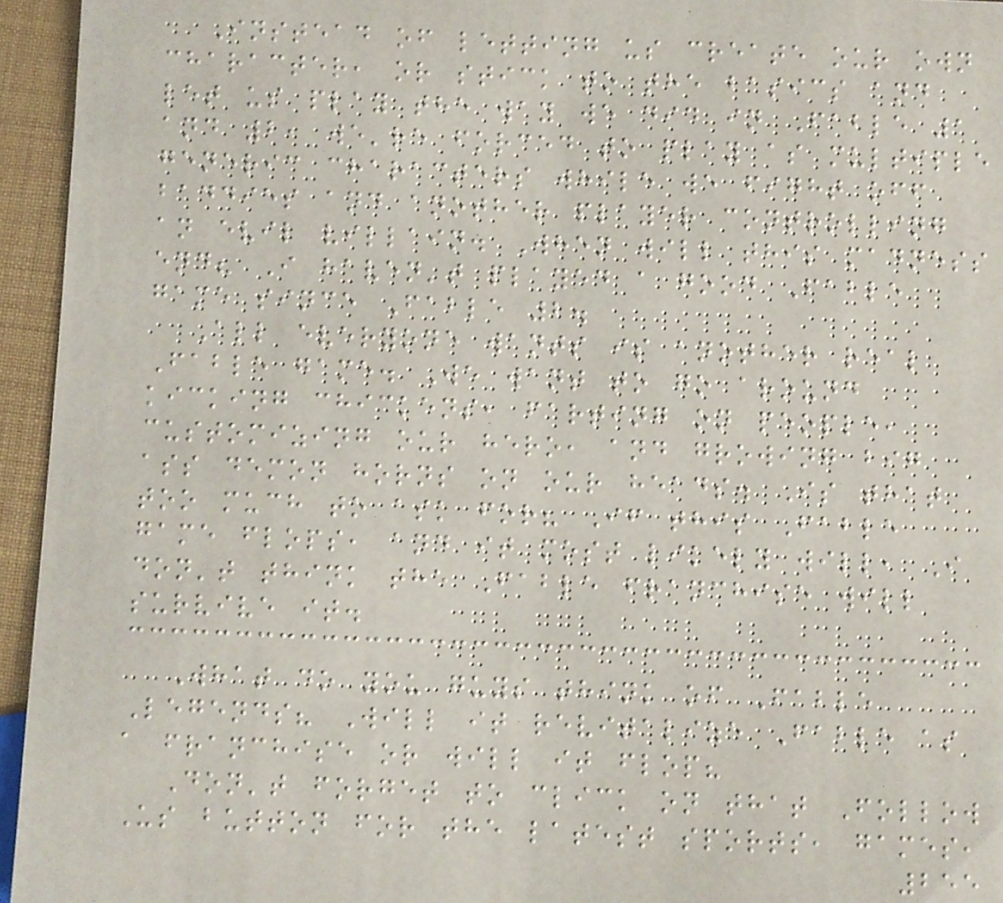Instead of letting us create our own
character, or stick to the basics and
let us play the way we did in Fable 1
and 2, we're forced to play as multiple
generic characters while we fight off
baddies and another player controlling
an evil villain. When will this madness
end? I haven't played a good Fable
game since Fable 2.
All everyone wants is another real
Fable game. We want to go around
kicking chickens, farting on people,
customizing our hero, and growing big
ass demon horns on our heads. Is that
too much to ask for? If this Fable
game flops, and it most likely will, I
don't think the Fable franchise will
survive it.
What do you guys think of Fable
Legends? Will it revitalize Fable as
a franchise or will it flop?
Don't forget to click on that Follow
Us button for the latest sports, games,
255
